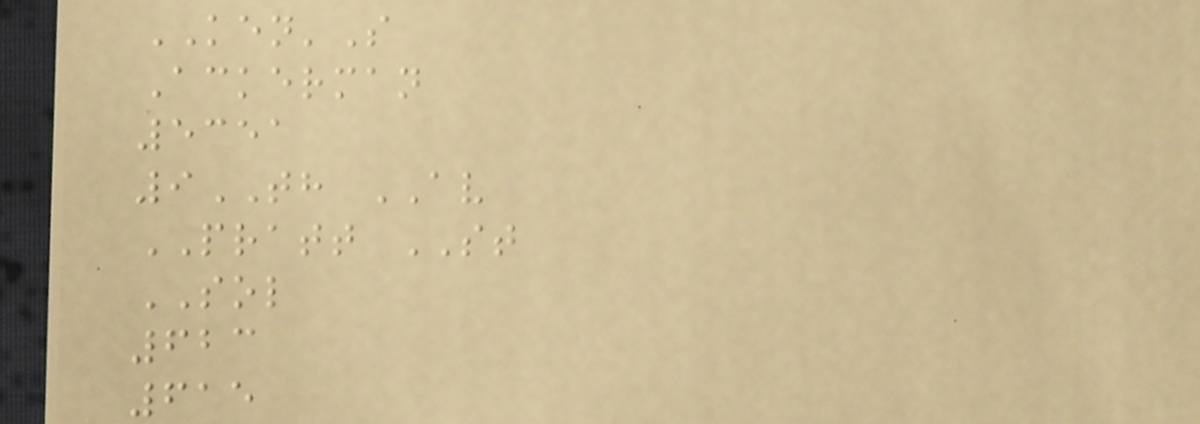KEN'S
Ackerman
5351
9TH AV
PRATT ST
SOL
623
615
